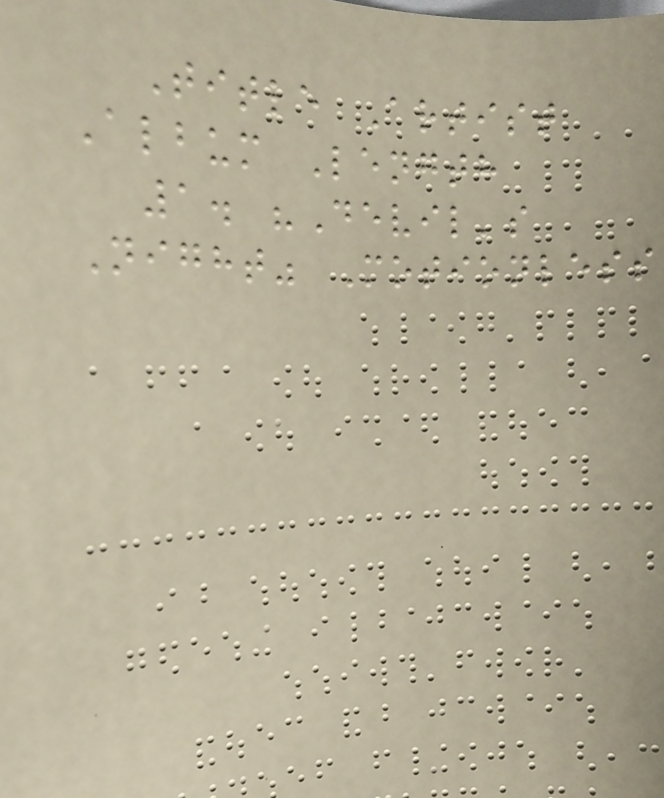Title Artist
Album Length
1. "Devil's
Night" Motionless
